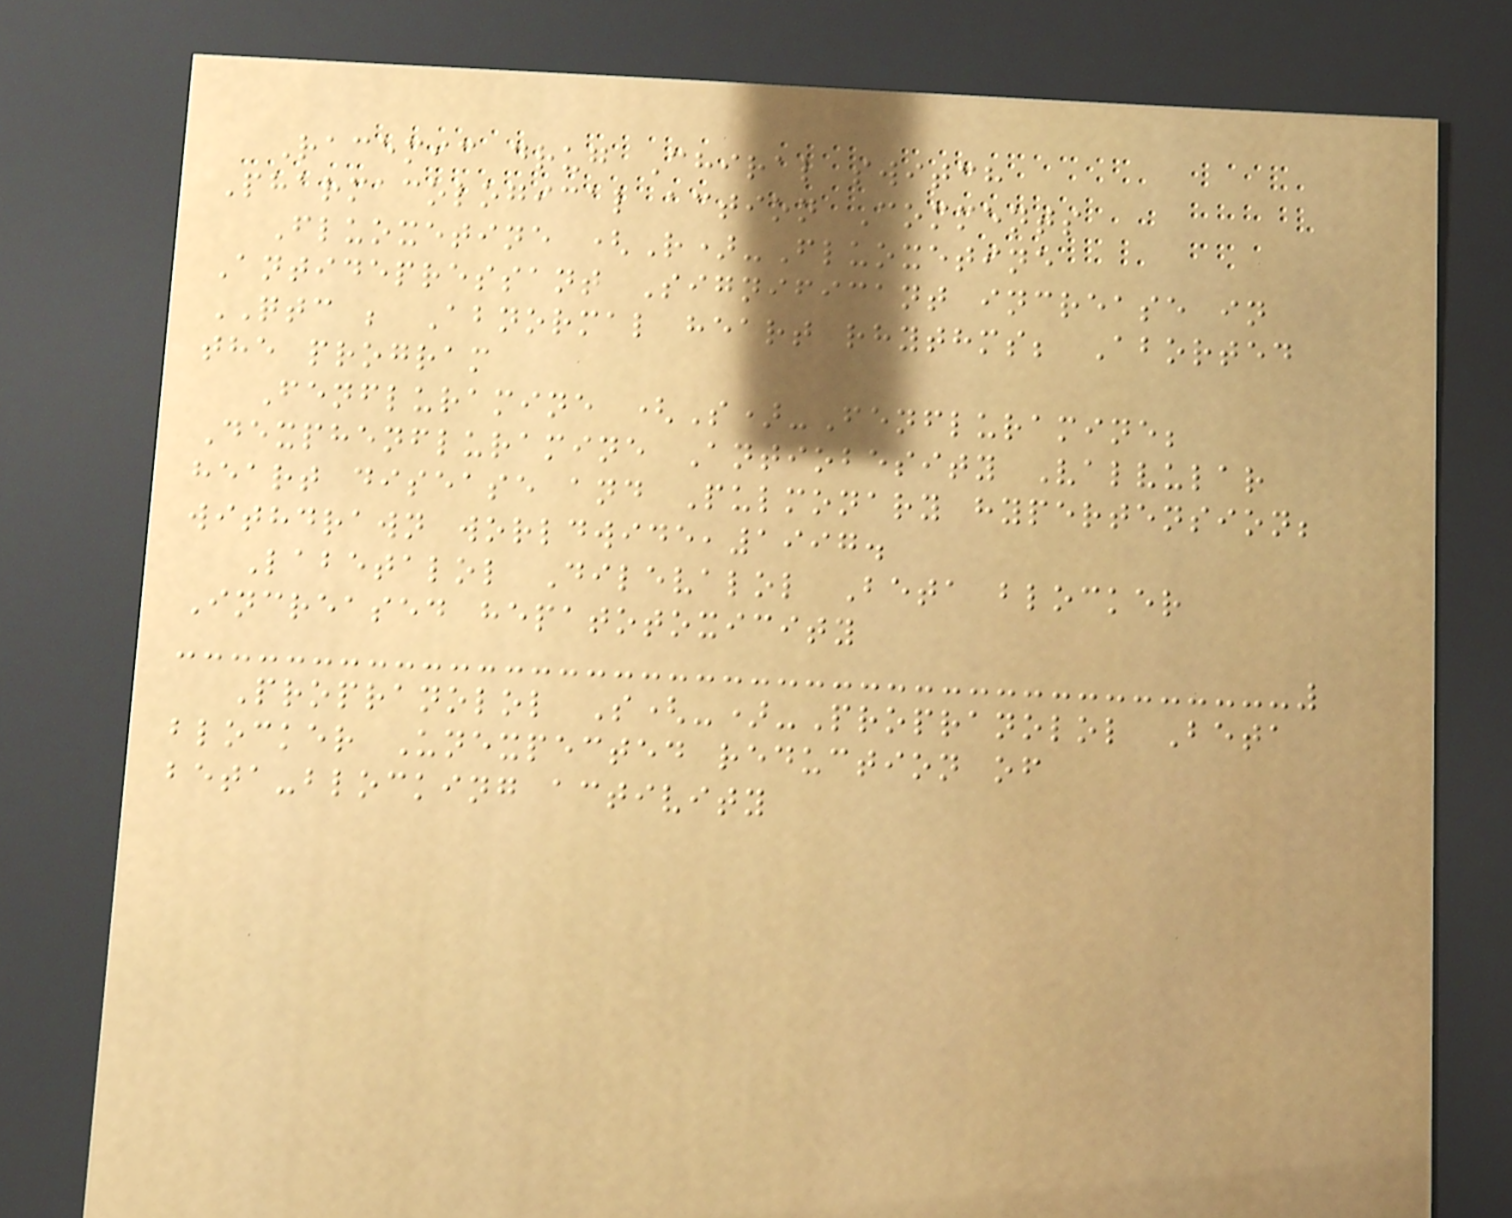Racemic drug Chiral switch
Pharmacological action Comments
Fluoxetine (R)-Fluoxetine
Antidepressant Significant increase in
QTC ; Abnormal heart rhythms; Aborted
the program
Fenfluramine (S)-Fenfluramine;
Dexphenfluramine Antiobesity Valvular
heart disease and Pulmonary hypertension;
withdrawn worldwide,1997.
Labetalol Dilevalol Beta blocker
Increased hepatotoxicity
Propranolol S(-)-Propranolol Beta
blocker Unexpected reduction of
beta-blocking activity
